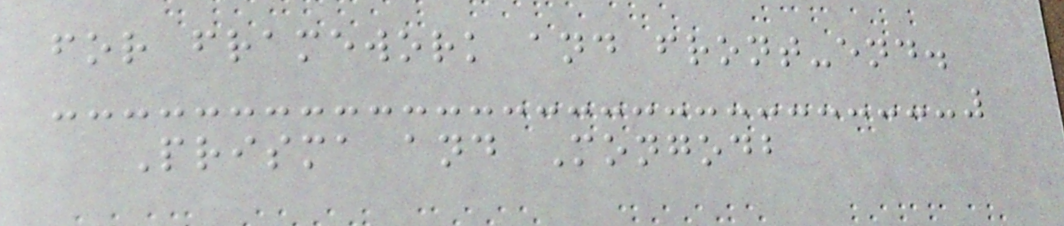for framework and front-end.
Prisma and Mongodb
